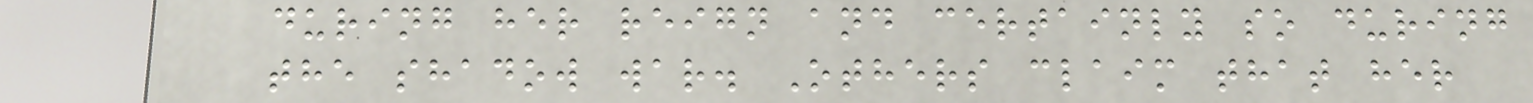during her reign and certainly so during
the shadow war. Others claim that her
